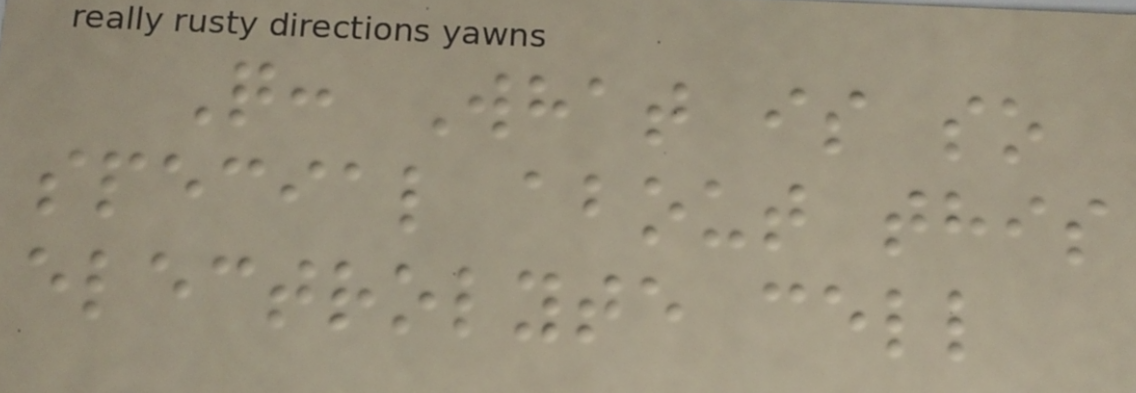Q: What is so
special about this
electrolyte cell
